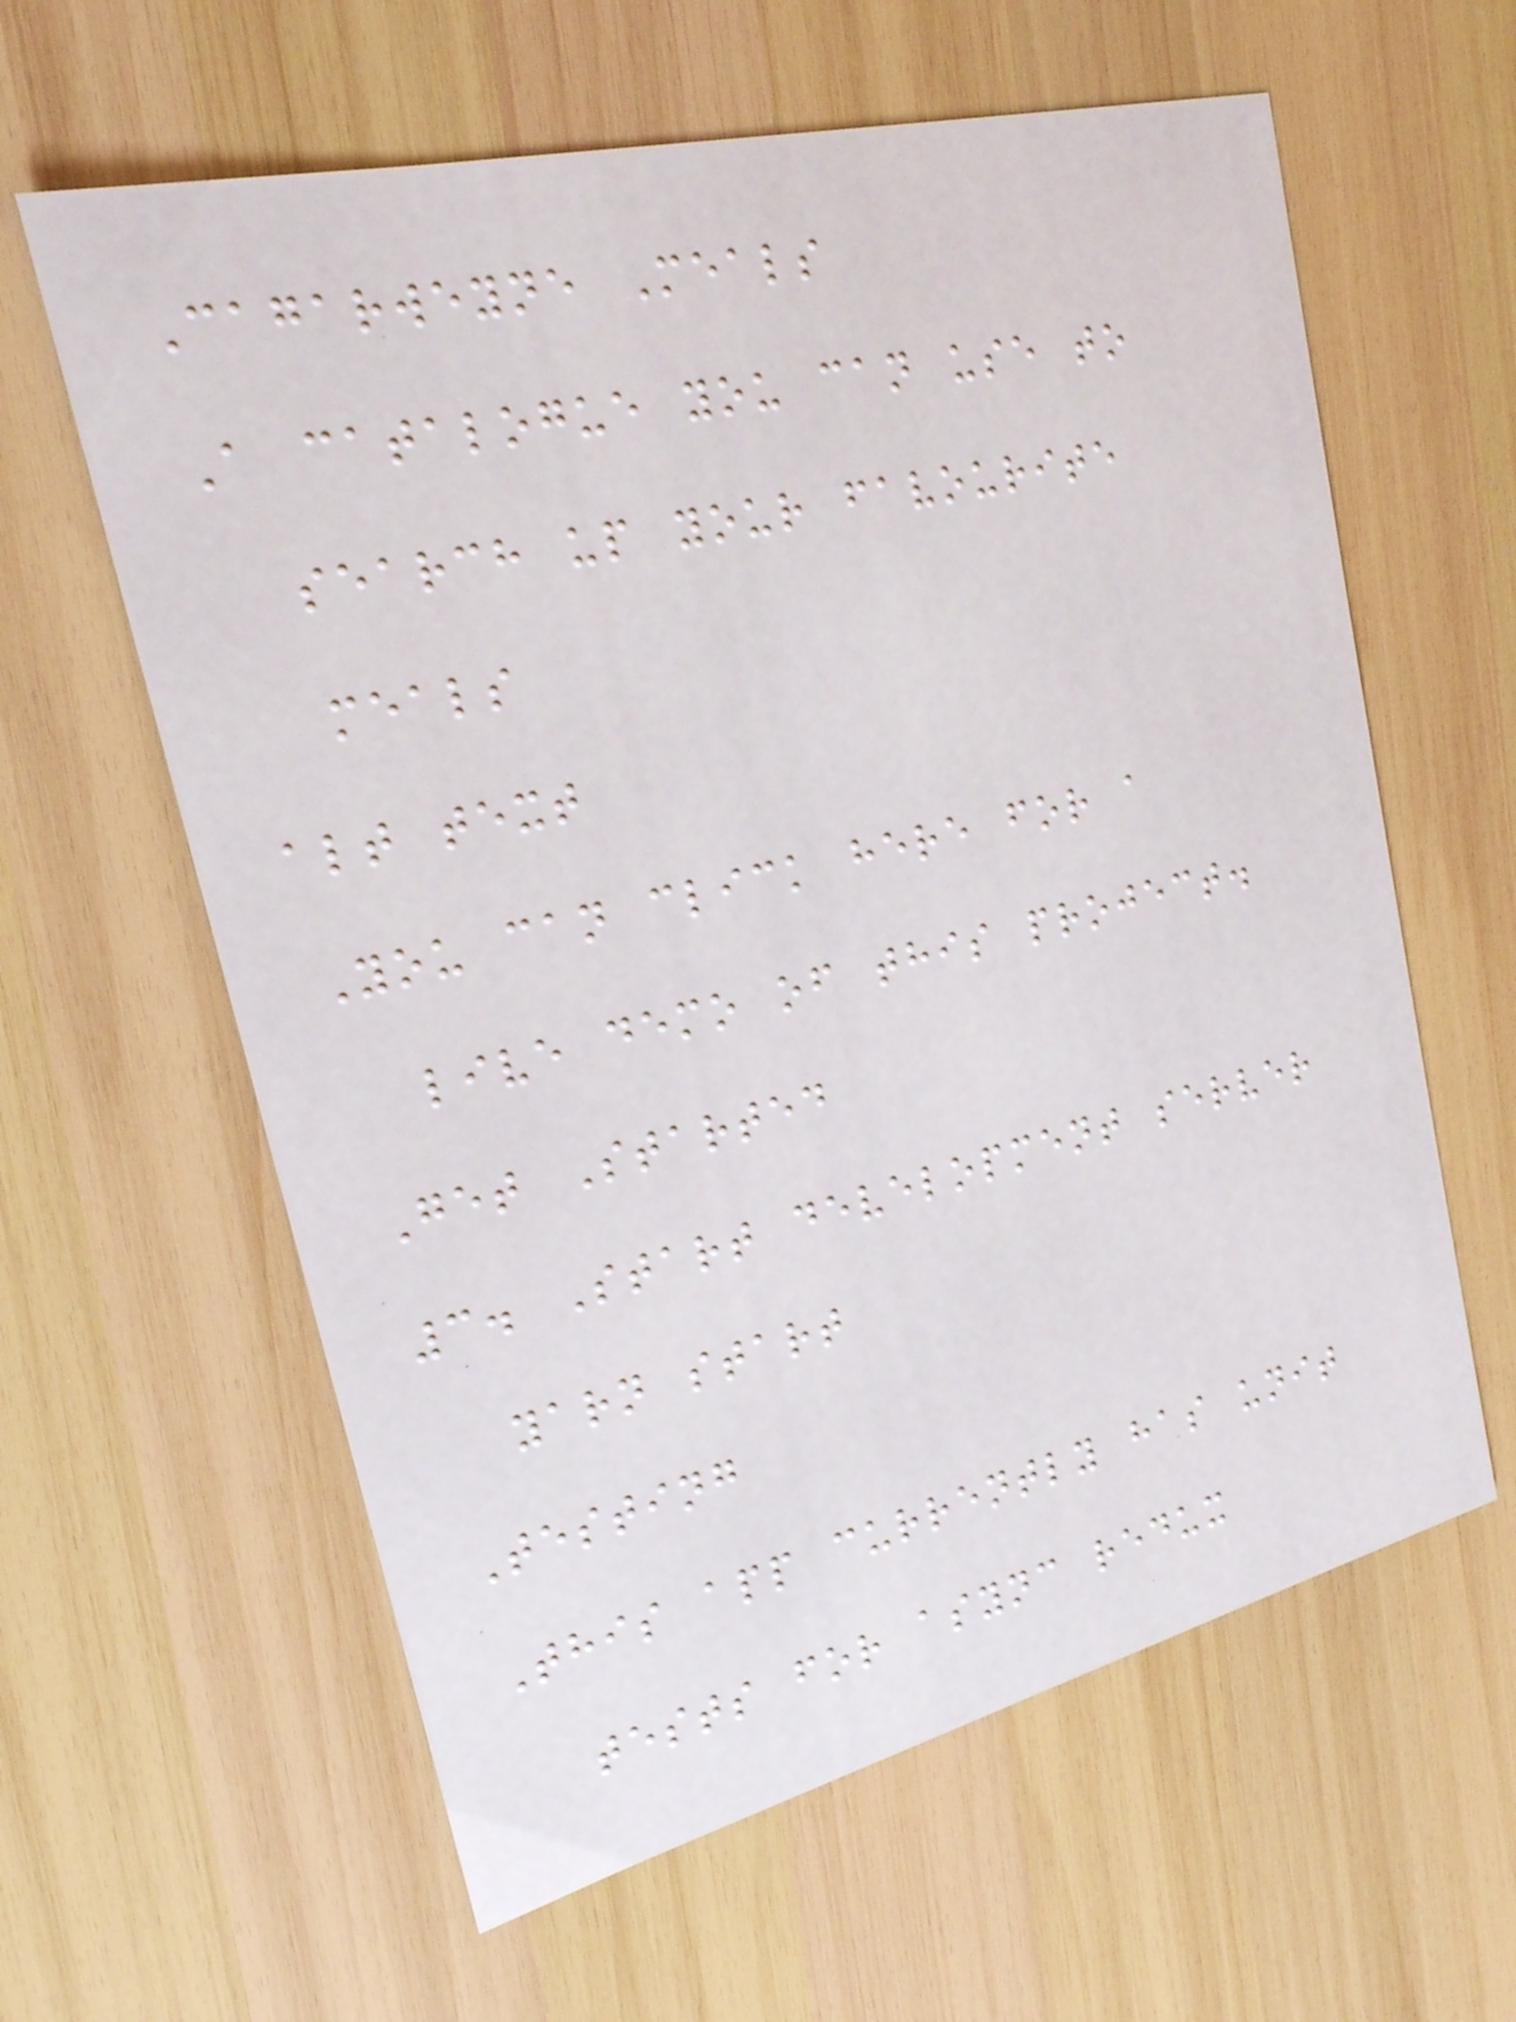Cagarweyne Meals
A catalogue you can use to
search up your favourite
meals
alt text
You can click here for a
live demo of this project.
Get Started
3. Start development server
yarn start
Testing
This app currently has unit
tests for async redux
